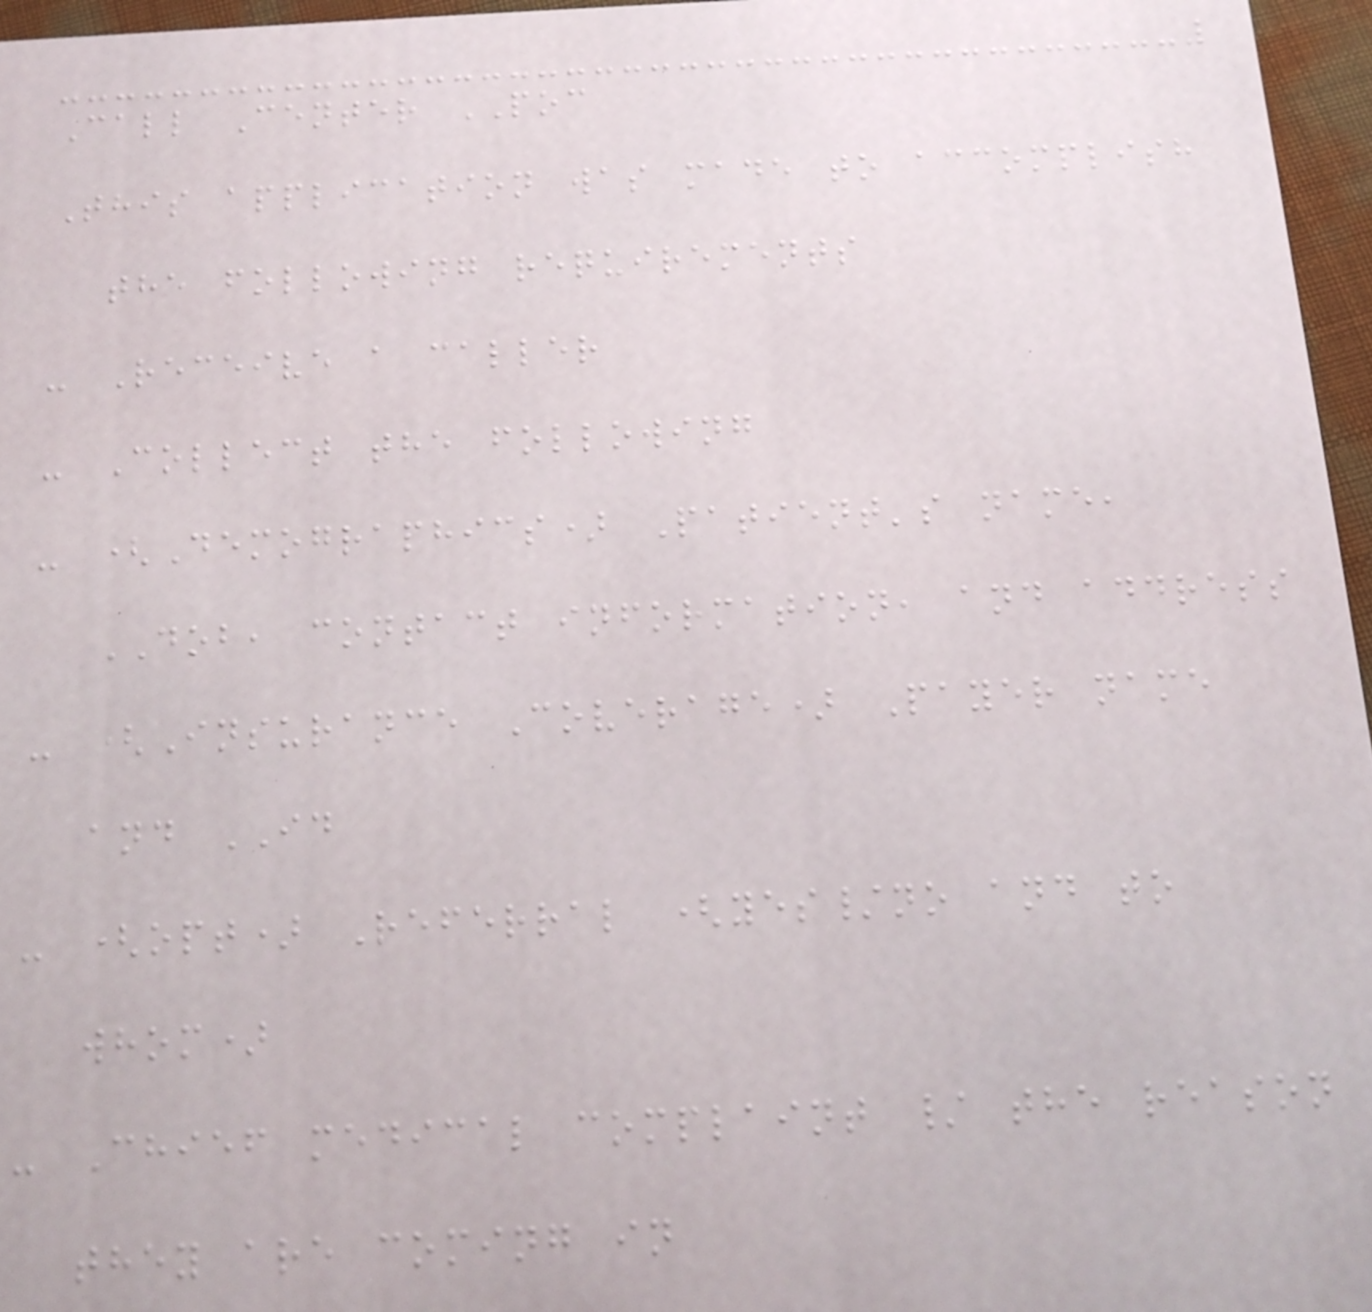Call Center POC
This application was made to accomplish
the following requirements
- Receive a caller
- Collect the following
- (Demographics) Patient's name,
DOB, contact information, and address
- (Insurance Coverage) Payer name
and ID
- (opt) Referral (yes/no and to
whom)
- Chief medical complaint / the reason
they are coming in
